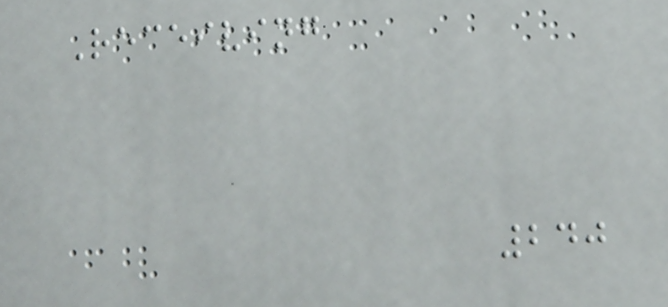Receiving
240
